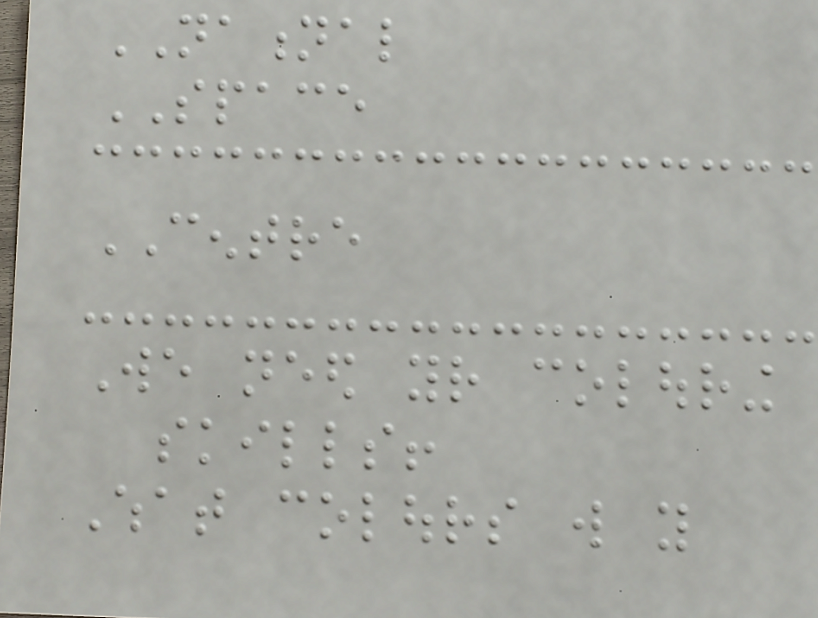NATIONAL
SPACE
CENTRE
We need your colouring
skills!
What colours will you
